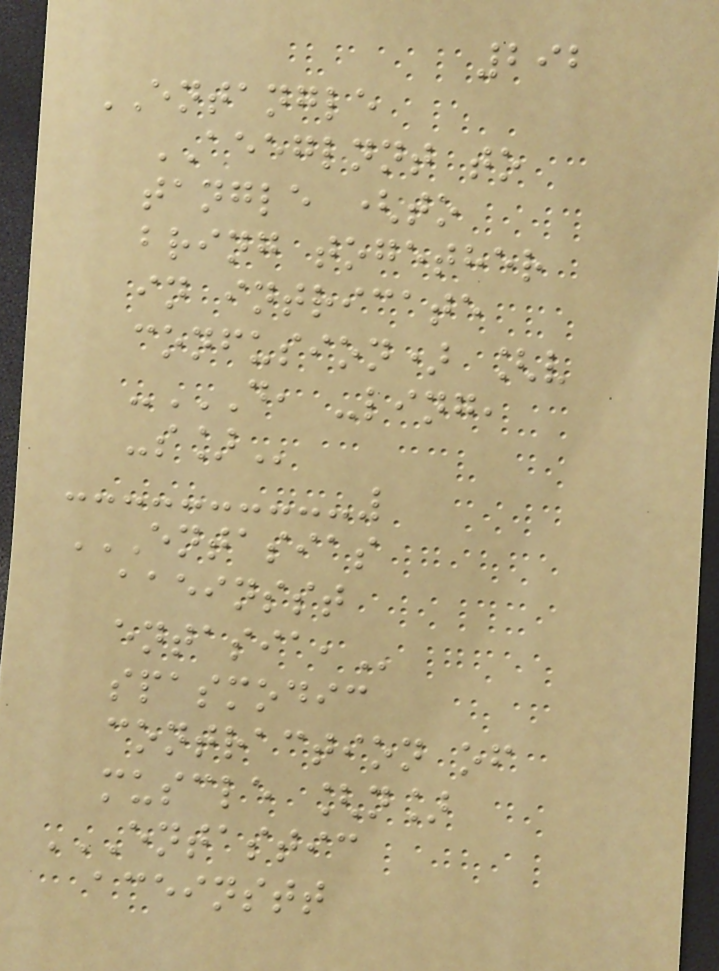292
ENTANGLE
AEEGLNNT to
tangle (to
bring together
in intricate
confusion) [v
-D, -LING,
-S]
ENTASIAS
AAEINSST
ENTASIA,
spasmodic
contraction of
muscle [n]
ENTASTIC
ACEINSTT
